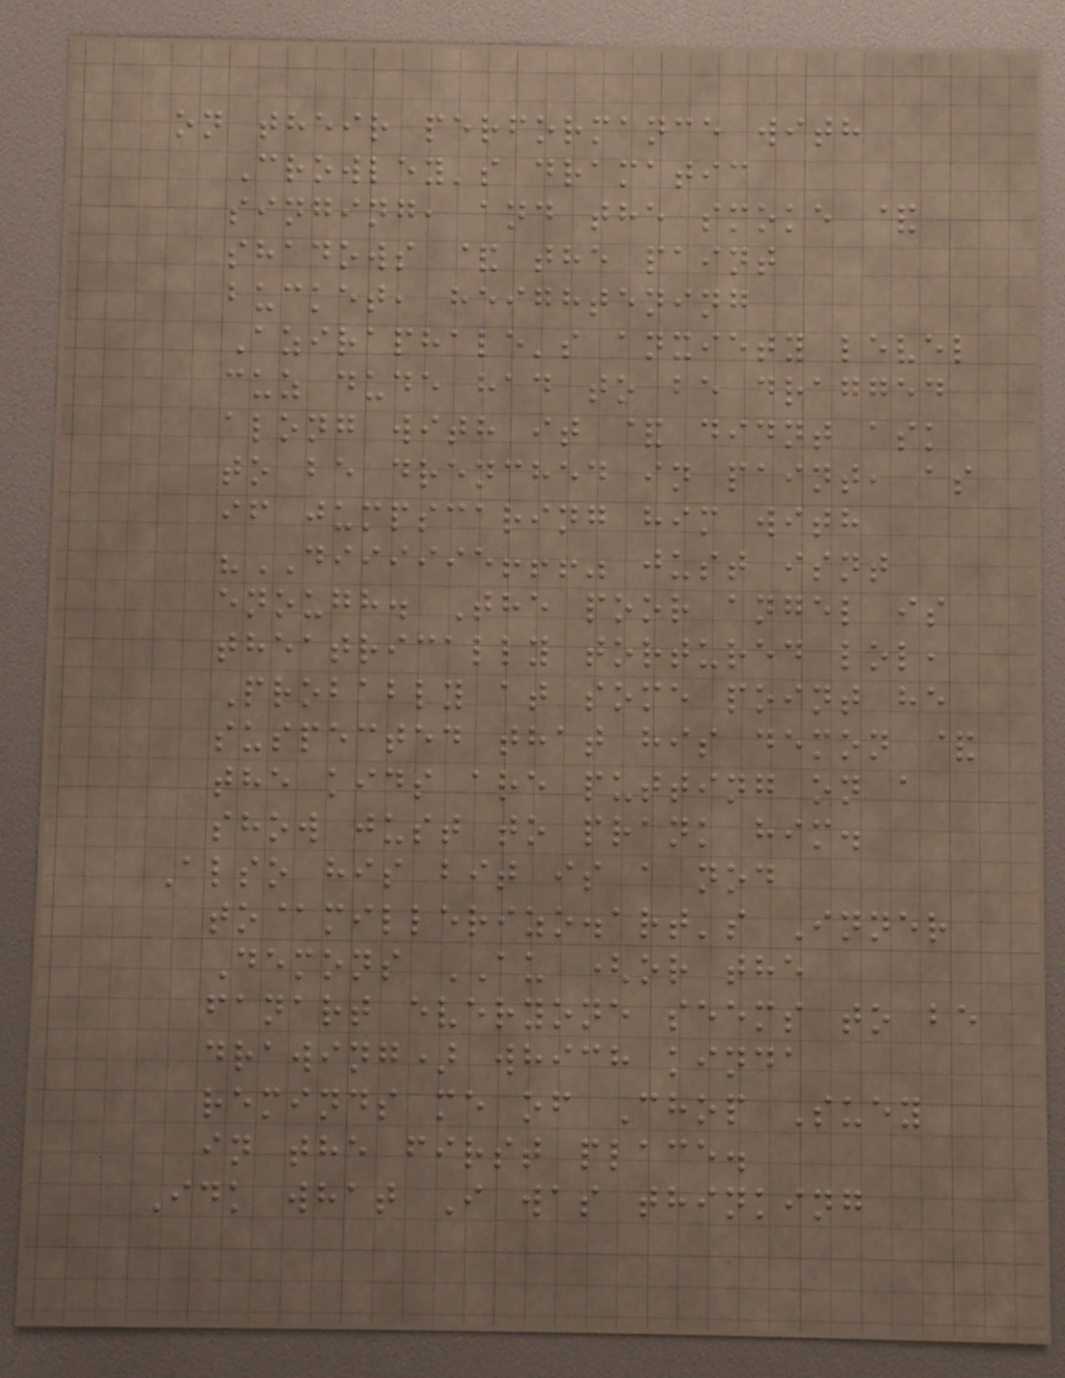on their performance with
Crowley's dramatic
singing, and the smoke &
shadows & the paint
bucket, heightening
Aziraphale's anxiety level
cuz dude had to be dragged
along with it & didnt ask
to be drenched in paint, as
if jumpscaring him with
"DIIIIIE!!!" just isnt
enough. The poor angel is
theatrically tortured lol,
Probably at some point he
suspected that his demon &
the kids are putting on a
show just to prank him.
Also his bit is a nod
to@millerizo.art's Inner
Demons AU (or the
fanart everyone seems to be
drawing) which kinda
reminds me of Chop Suey
in the first place.
Idk what I was thinking
